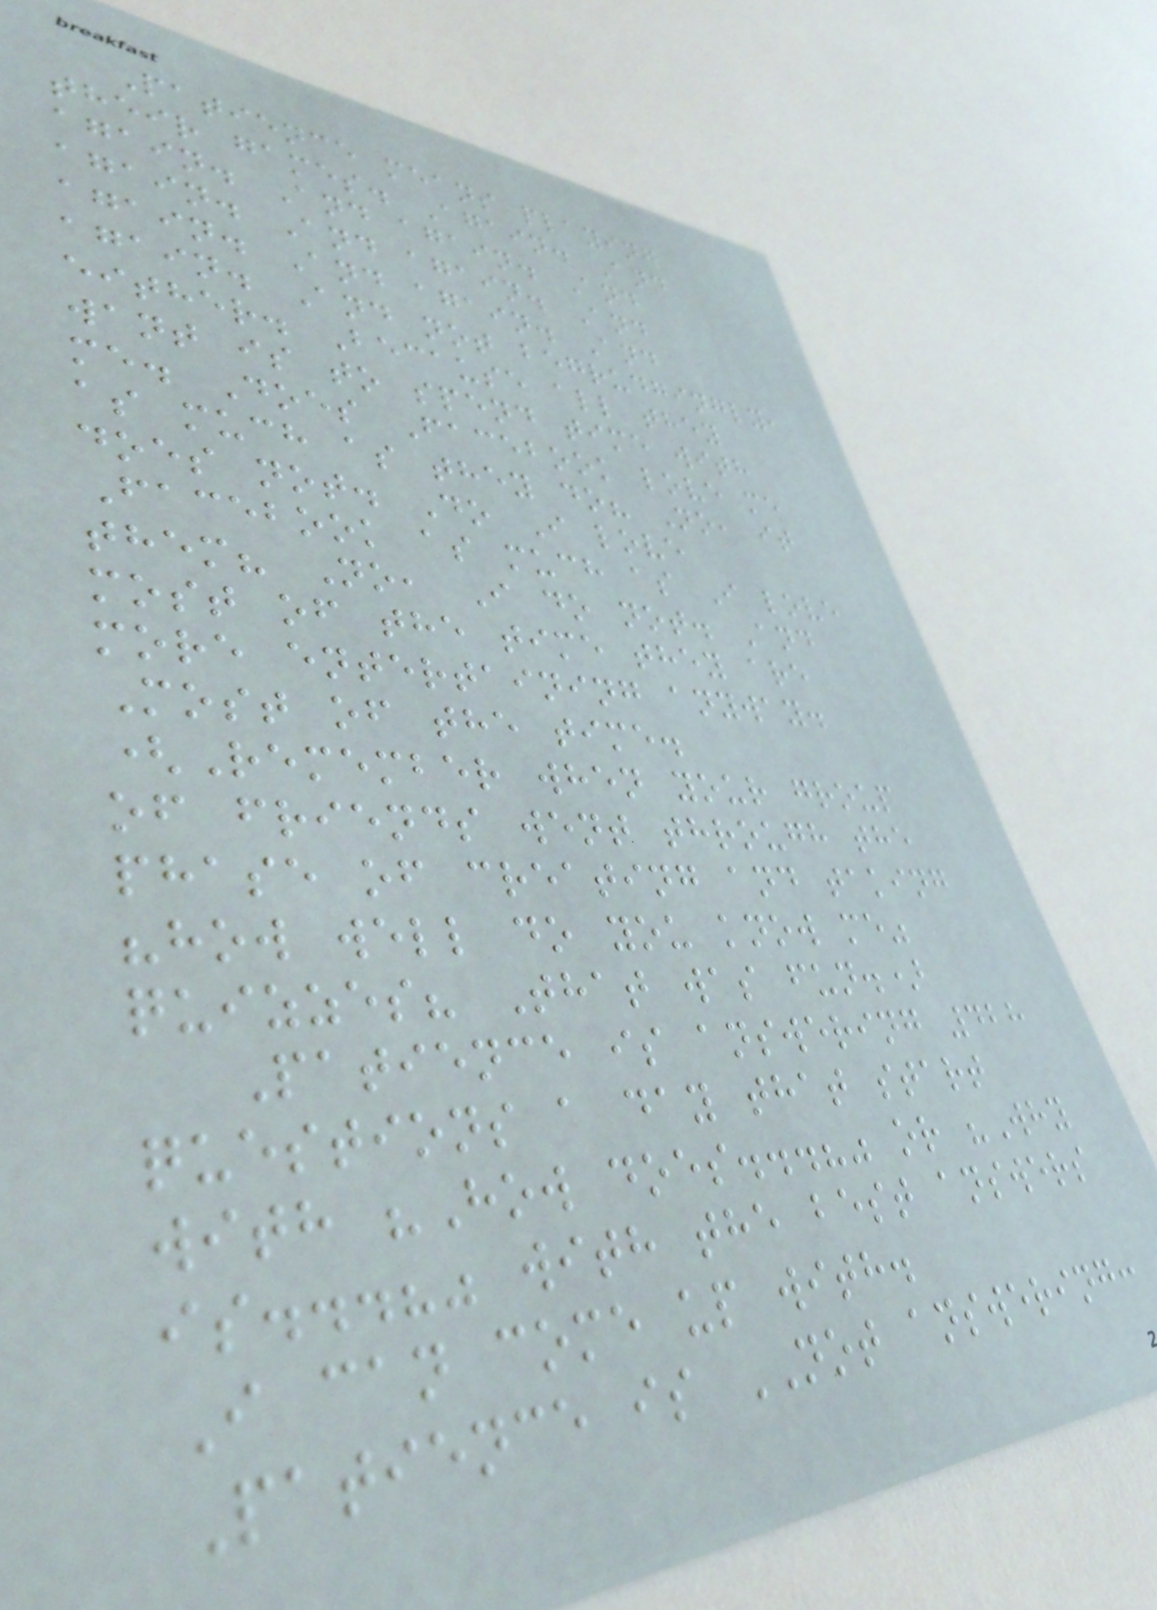Patience means playing
their games. Again. And
again. And again. And
again. And again. And
again. And again. And
again. And not begrudgingly,
either. Because all they
want is to spend time with
me. Does Facebook love me
as much as they do? No, it
does not. Do I love
Facebook as much as I love
them? No, I do not. And
most of the time they are
more entertaining anyway.
Most of the time.
(Remember when your group
of friends went through the
phase of creating and taking
"how well do you know me"
quizzes? That was fun.)
Patience is answering 428
questions a day that start
with "How does...?" or "Why
is...?" with the best answers
I can come up with.
Patience is NOT answering:
